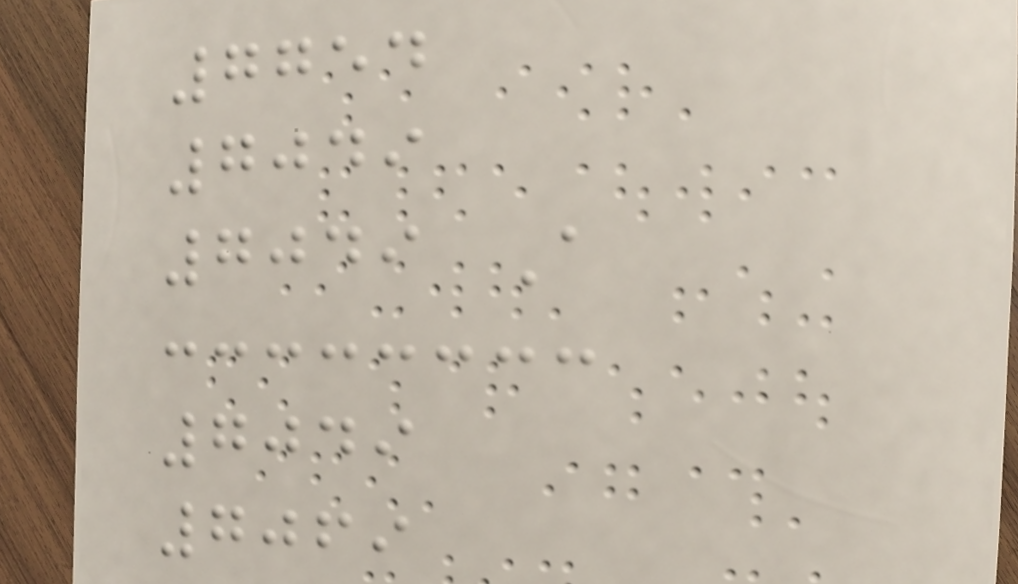7754
7049
7049 A
7049
7069
